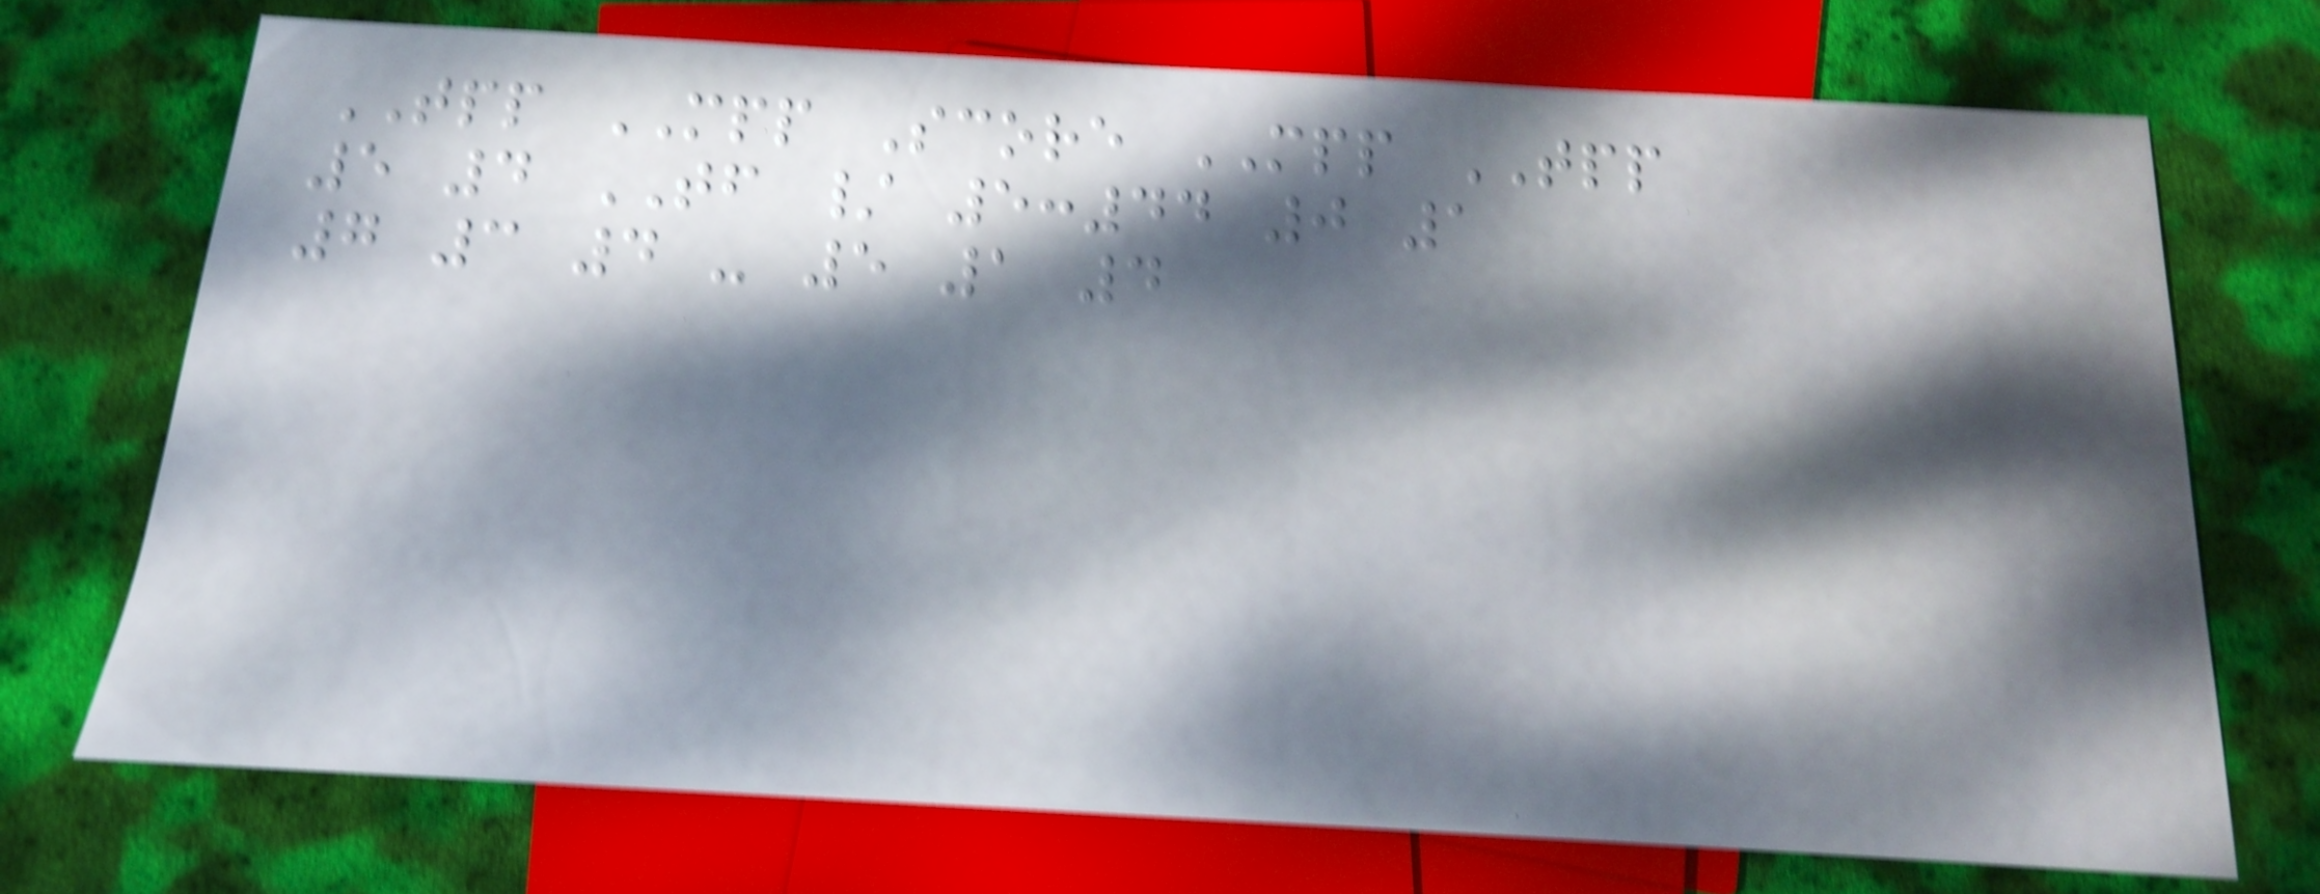TPP MPP Score MPP TPP
5 4 TF / 5:44 0 1
7 3 4 - 5 1 4
